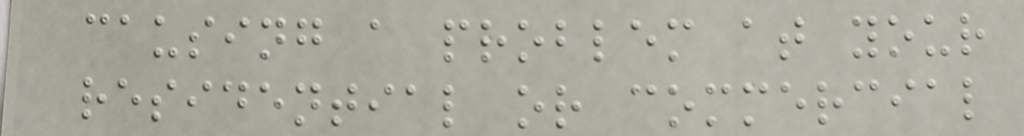causing a problem at your
residential or commercial
